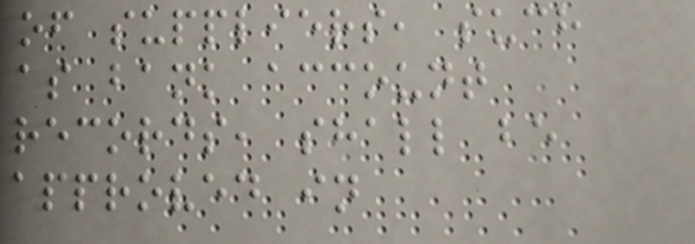of suppliers, such
as bank account
records, shall be
approved in
